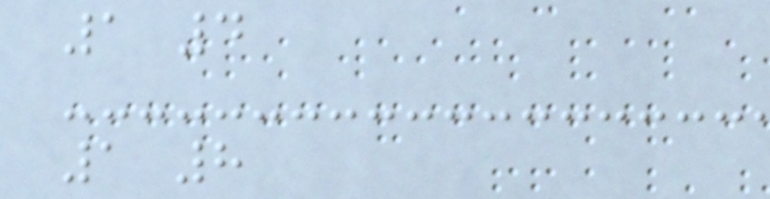1 4
1 8
